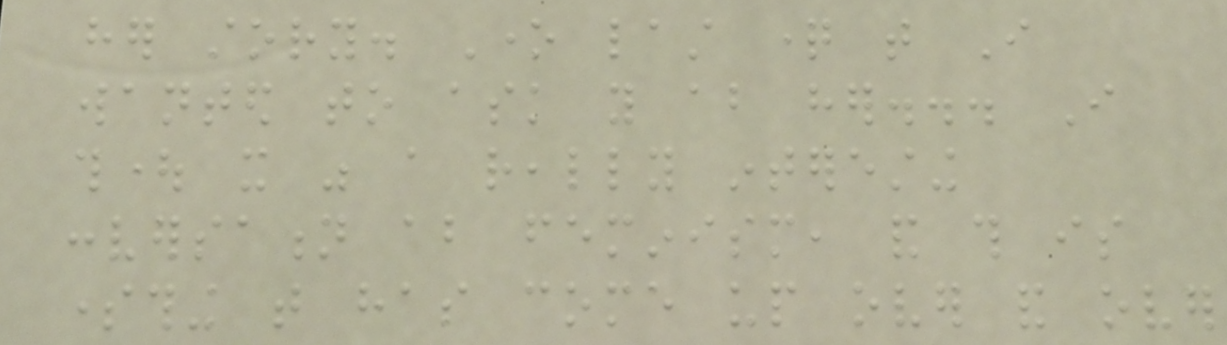her story. One last question that I
wanted to ask you about her... I
thought it was a really interesting
conversation about feminism, and this is
something that has come up over and over
